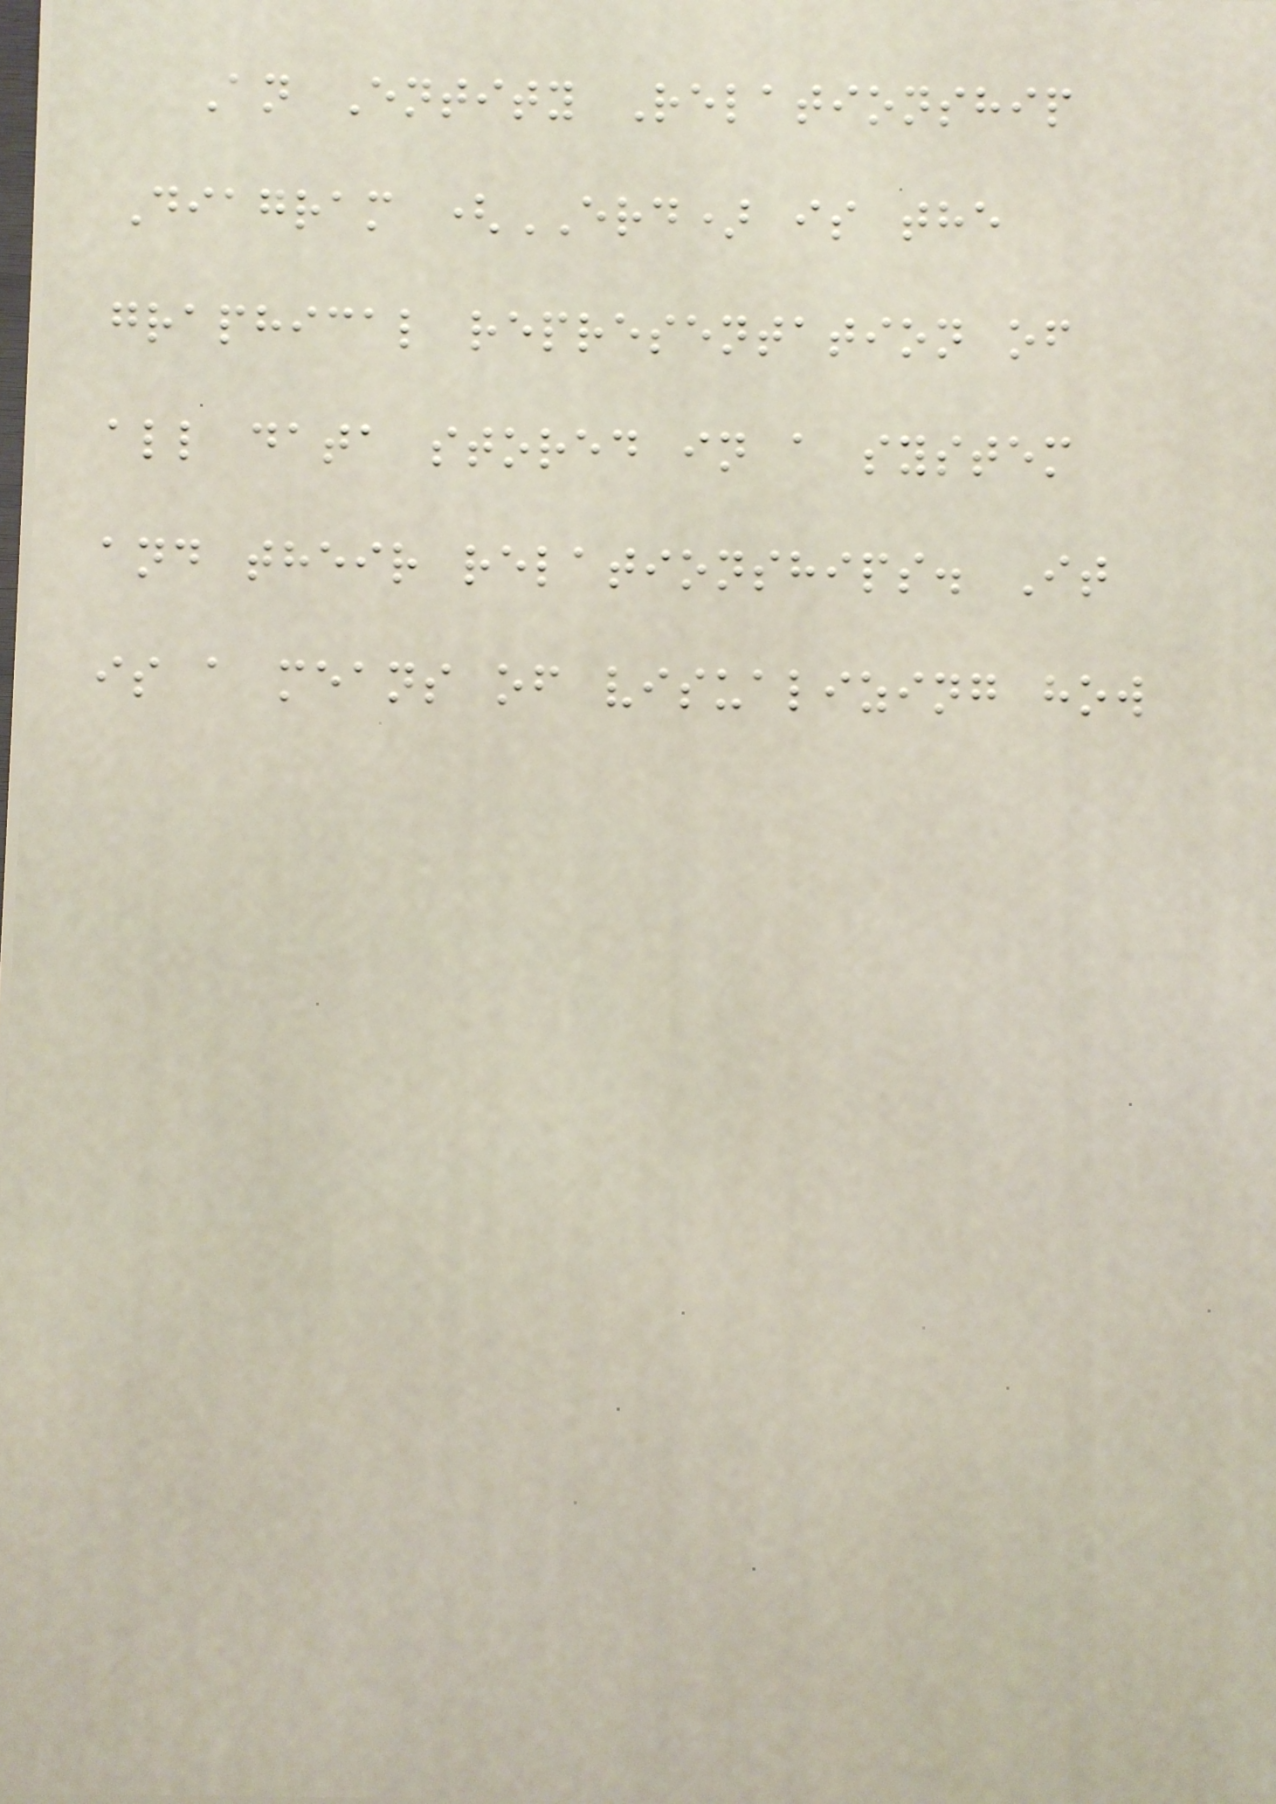An Entity Relationship
Diagram (ERD) is the
graphical representation of
all data stored in a system
and their relationships. It
is a means of visualizing how
